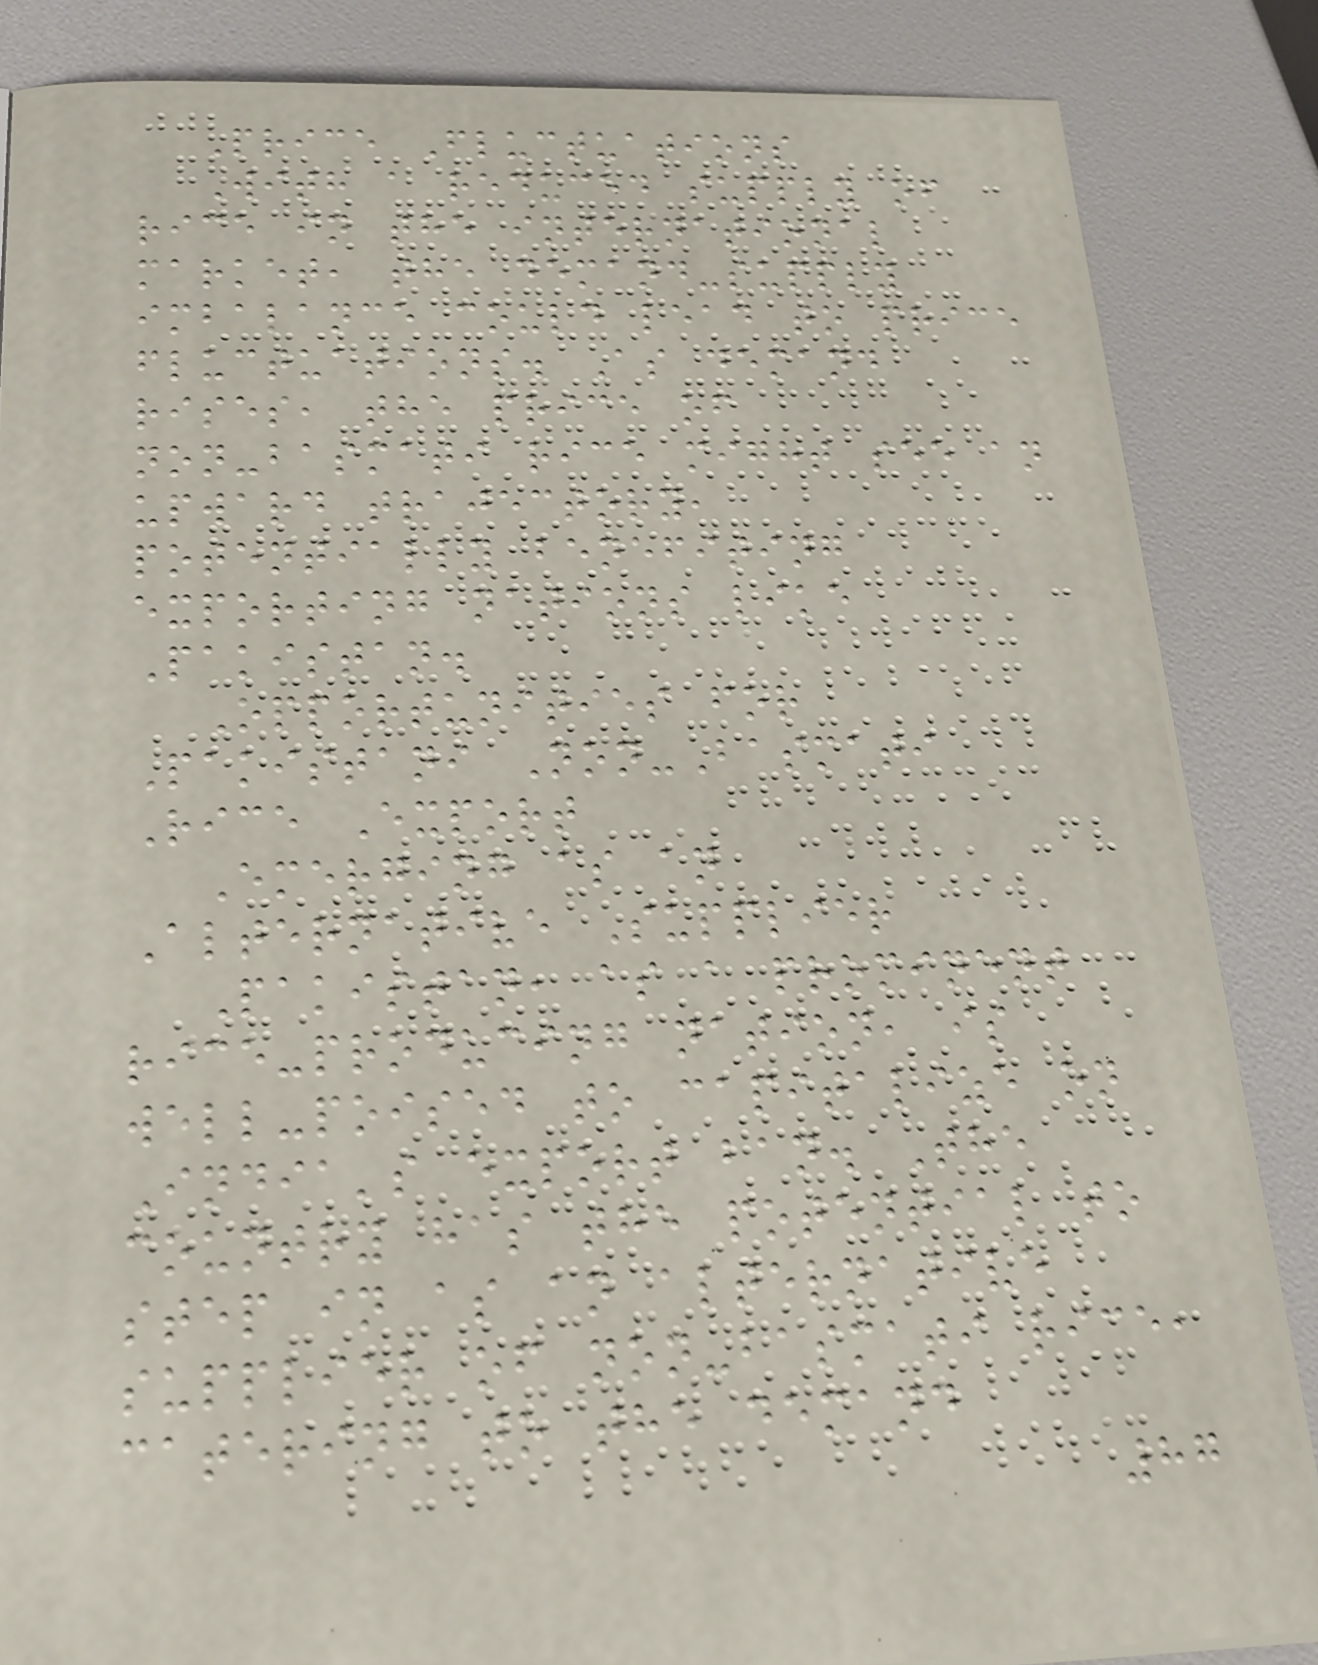Price Fluctuations
With a reduced supply of
rice in the international
market, the demand-supply
imbalance could lead to price
fluctuations. As demand
rises, the price of
non-basmati rice might see an
upward trajectory,
potentially benefiting
exporting nations like
Pakistan.
Opportunities for
Pakistani Non-Basmati
Rice Export
Emerging as an
Alternative Supplier
Pakistan, as a prominent
rice-producing nation, is
well-poised to capitalize on
India's export ban. The
country has the potential to
step in as an alternative
supplier of non-basmati rice,
catering to the demand
87
